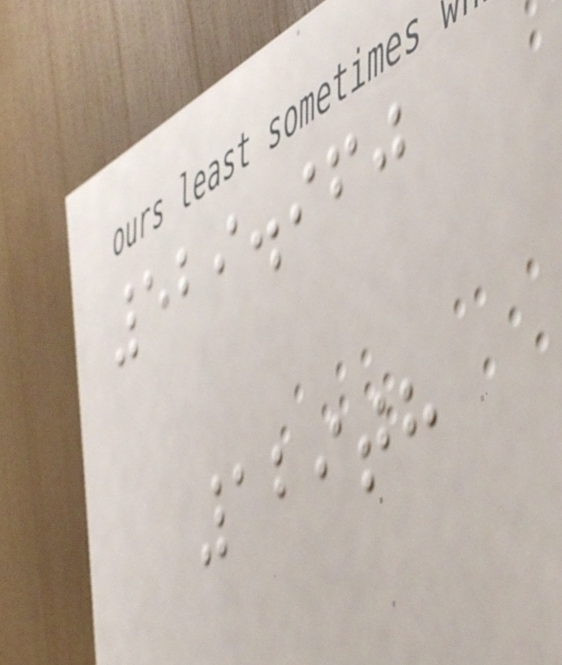529.960
129th
